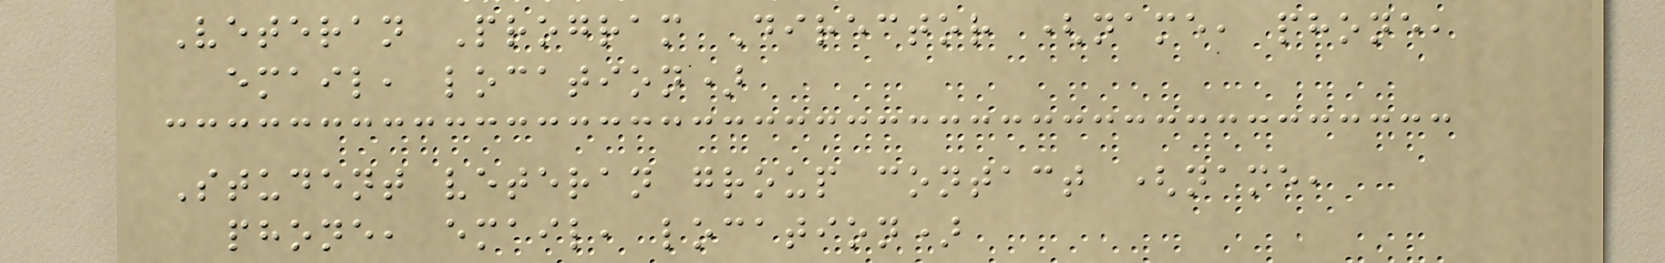Veteran Program Director (name, phone,
email, location)
Student veteran group contact (name,
phone, email, location)
